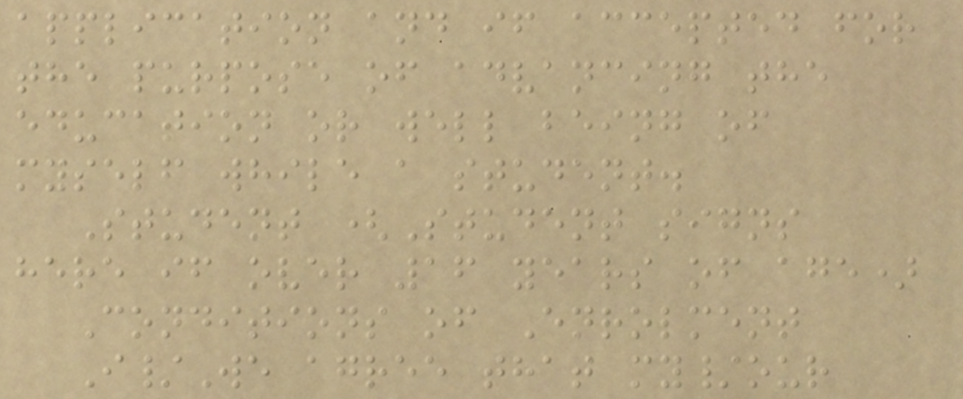application and if accepted for
the purpose of advancing the
education or well being of
myself while a student.
Student (Student signs
here if over 16 years of age)
Conditions of Enrolment
I/We agree that my/our
